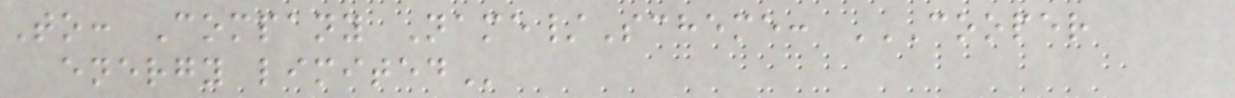To: Company Name/Scheme: COOPER
ENERGY LIMITED
